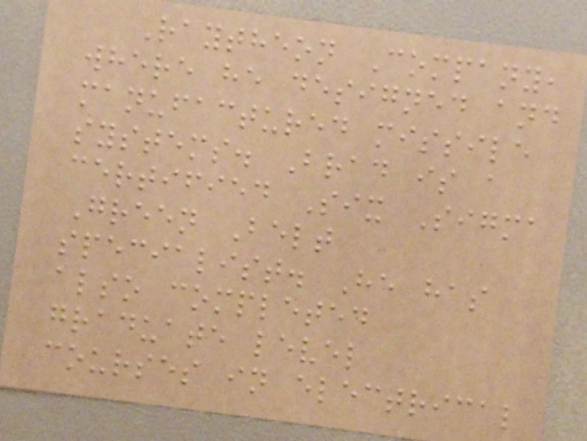Raytheon Company,
where he designed and
manufactured missile
systems. Brad is a
certified Six Sigma
Green Belt
specialist. He has
also completed
graduate level
courses in electrical
